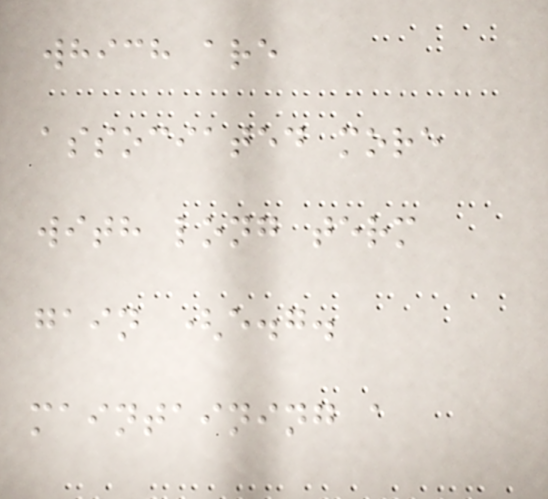which are
associated more
with long term
gain (e.g.
maintaining a
